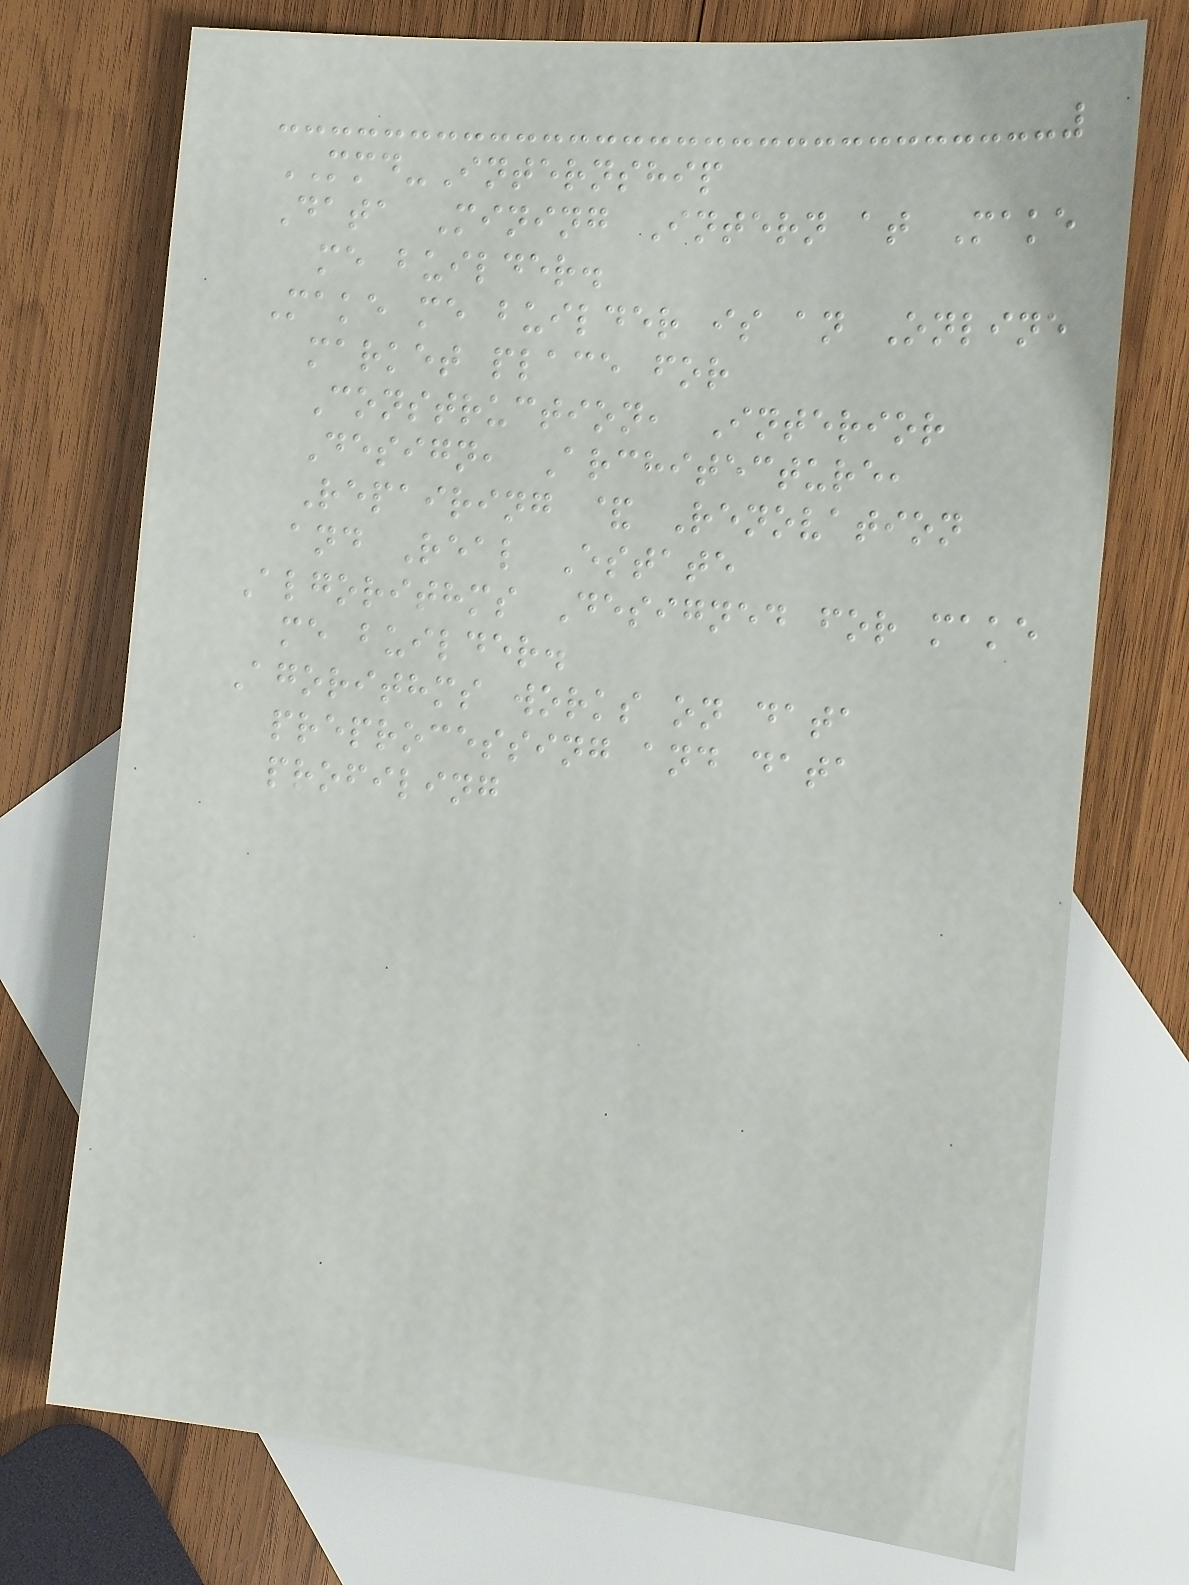MMD-Internship
Data Mining Intern at Make
me builder.
Make me builder is an Online
market place for
Construction, Interior
Design, Architecture,
Repairing & Renovation
and Real Estate
Algorithms Designed for make
me builder.
Agorithms works on data
preprocessing and data
profiling
